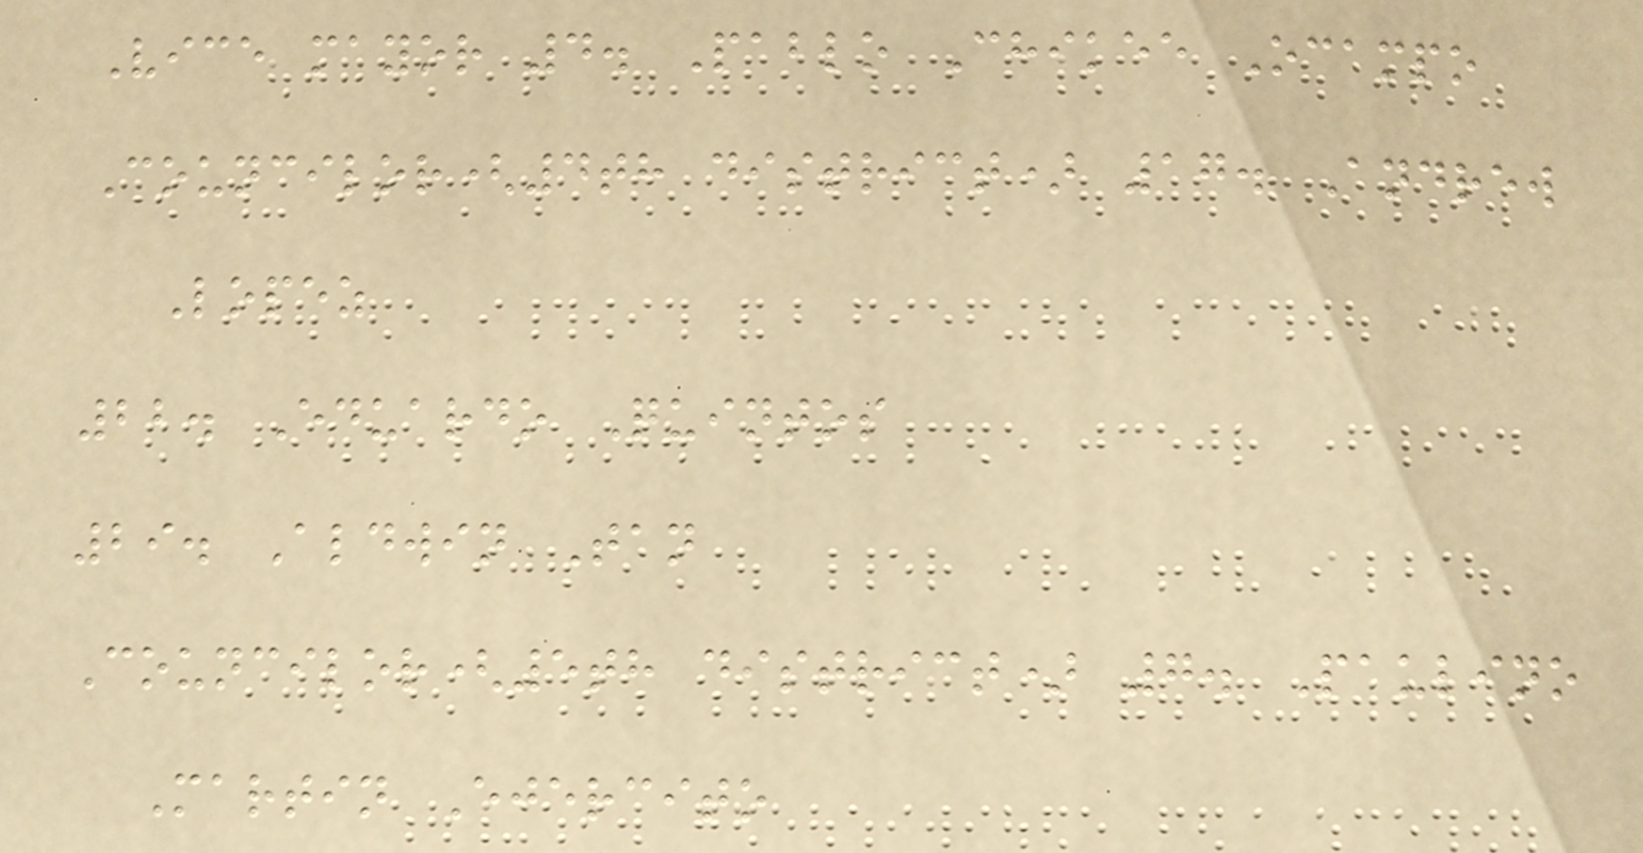Vice mayor 4. Pablo Chikee Ocampo
Councilor(4th district) 17. Andrew
Lopez
22. Eduardo Quintos
29. Aldwin Tan
Councilor(5th district) 7. Paulino
Martin Ejercito
